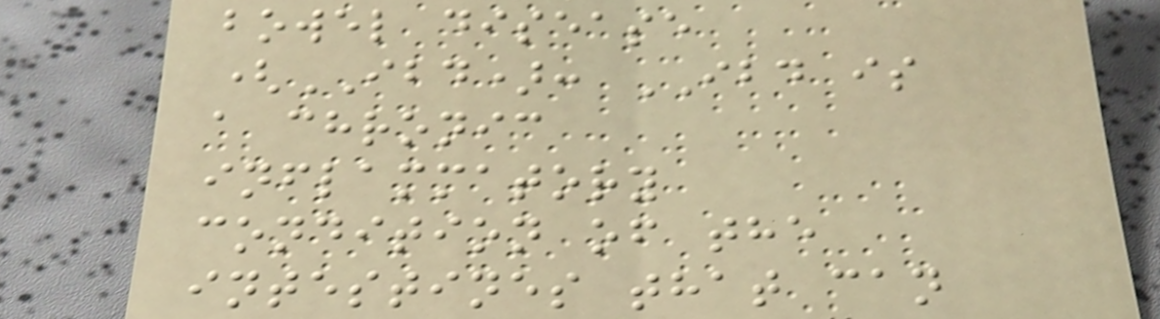bowel disease
(IBD): IBD is
a chronic
inflammatory
condition of the
intestines that can
